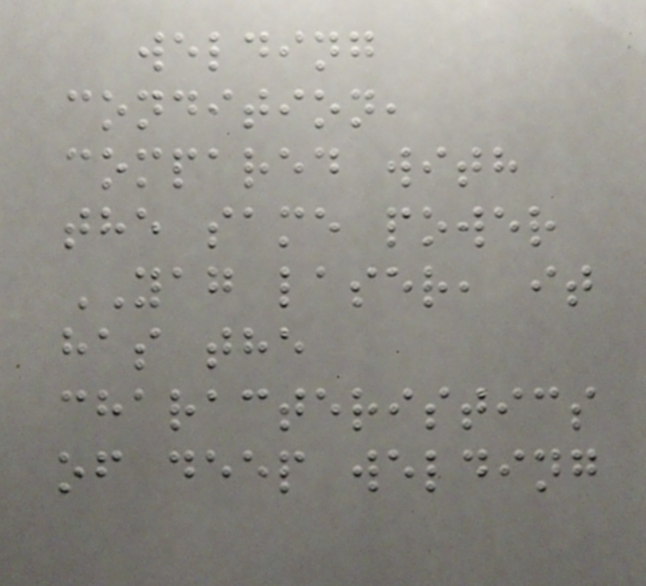welding
condition,
compared with
the same power
YAG laser, it
has the
characteristics
of deep welding
